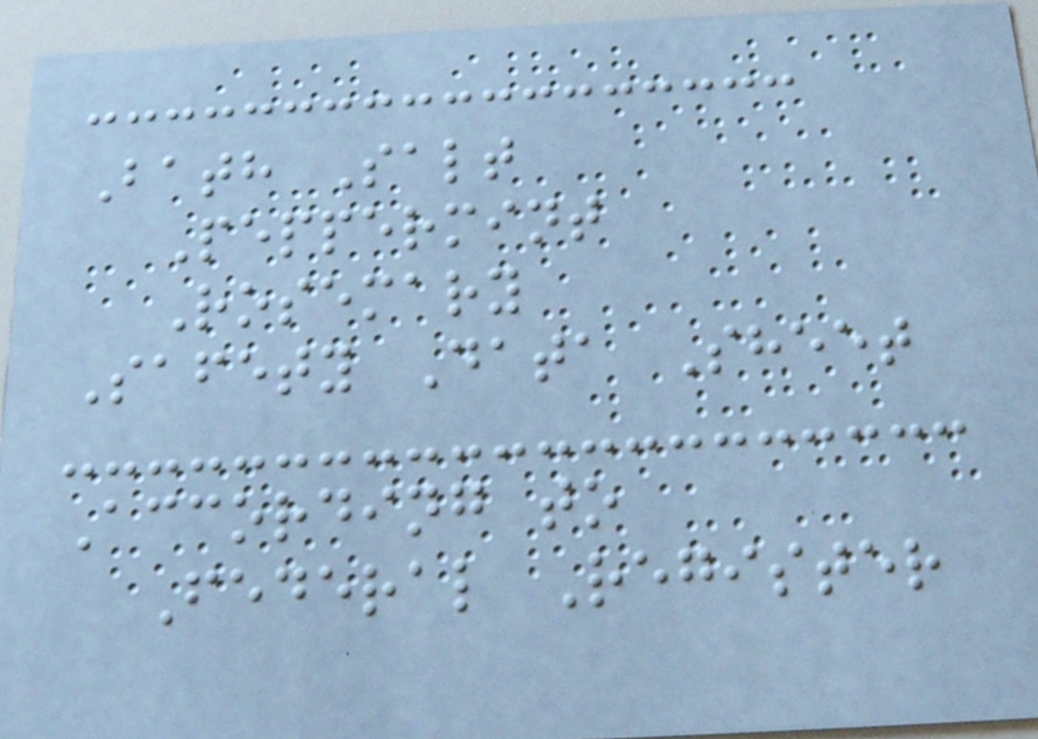Bath Salt
Peppermint
Rosemary
Safety Data Sheet
According to
Federal Register
